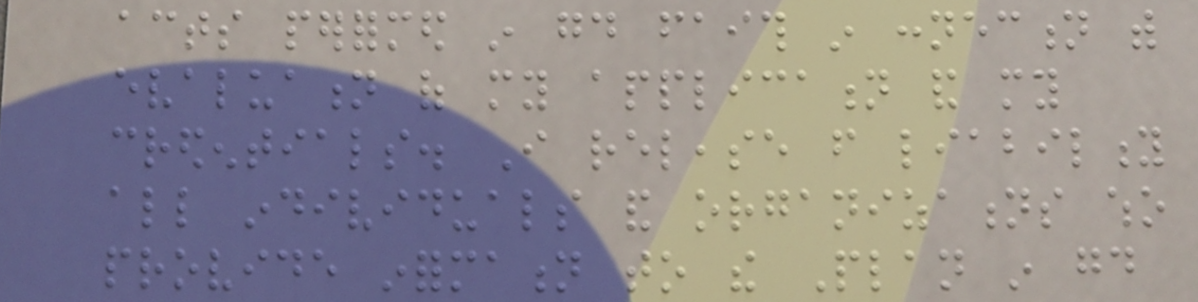acts performed in good faith in connection with
evaluation of my application and my
credentials. I release from liability
all individuals and organizations who
provide information to the Plan in good
